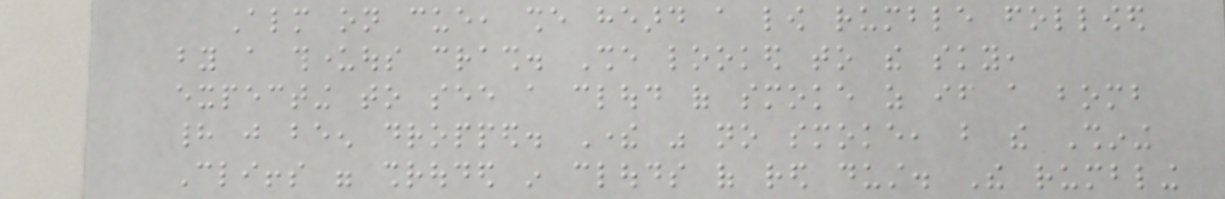Almost on cue, she heard a low rumble followed
by a thunderous crash. She looked to the sky,
expecting to see a cloud of smoke as if a bomb
had just been dropped. There was no smoke, but the Shining
Cliffs were shrouded in clouds of red dust. The rumbling
